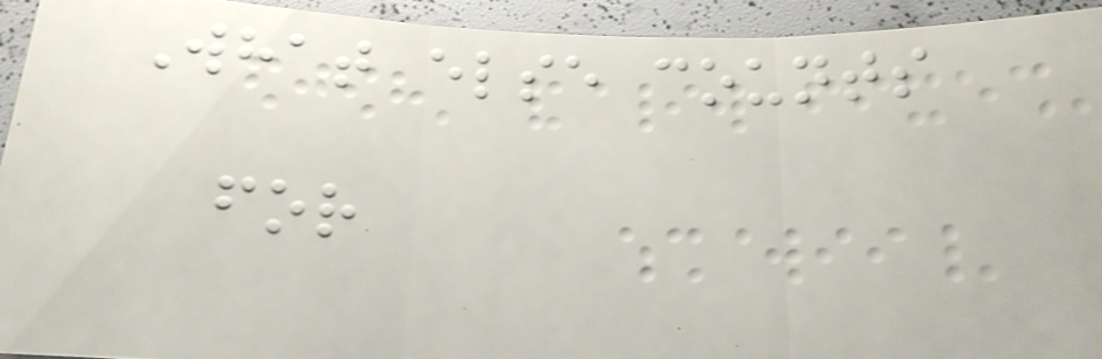What else counts
for
